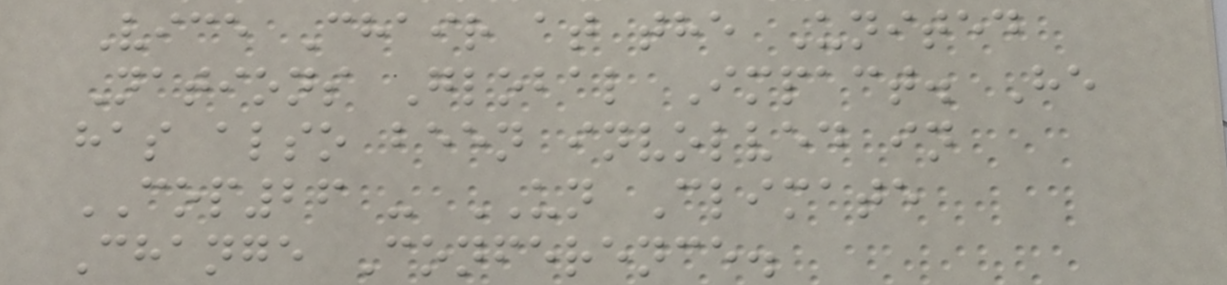Vice Chair at the United
Nations Global Impact. He
has also been involved in
COP26 - UN Climate
Change Conference.
